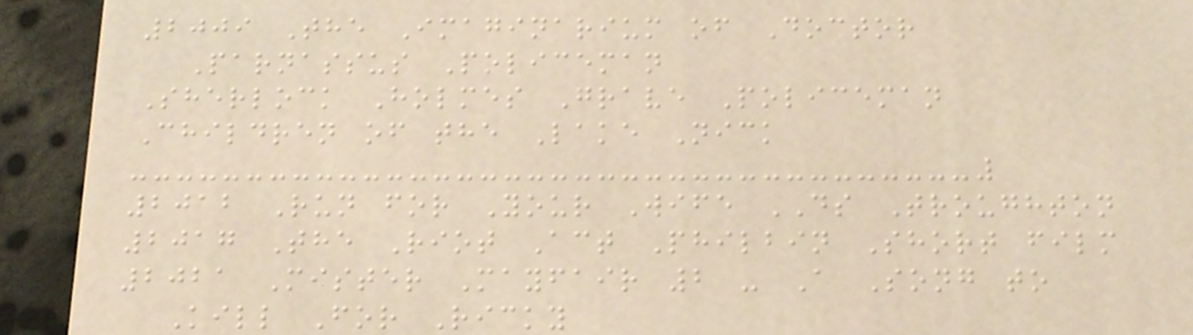2009 The Imaginarium of Doctor
Parnassus Policeman
Sherlock Holmes Grave Policeman
Children of the Lake Nick
2012 Run for Your Wife DS Troughton
2017 The Riot Act Philbin Short film
2021 Mister Mayfair 2 - A Song to
Kill For Ricky
